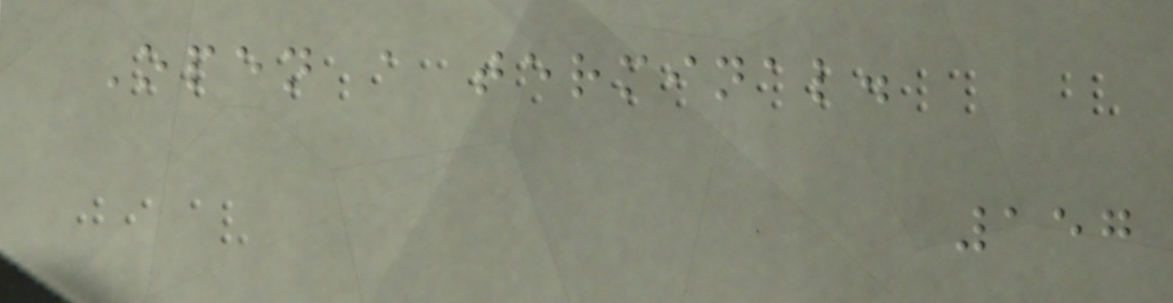Open a terminal.
157
